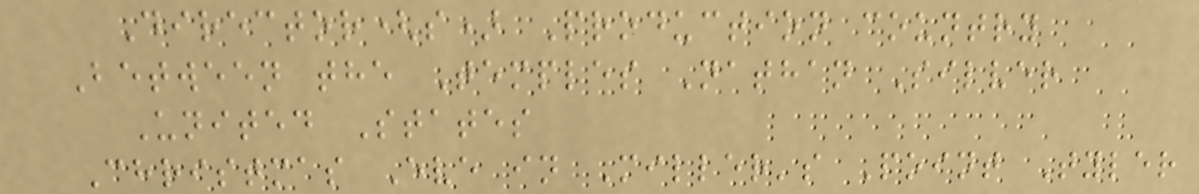Director(s) Production country
Between the Temples Nathan Silver
United States
Christmas Eve in Miller's Point Tyler
